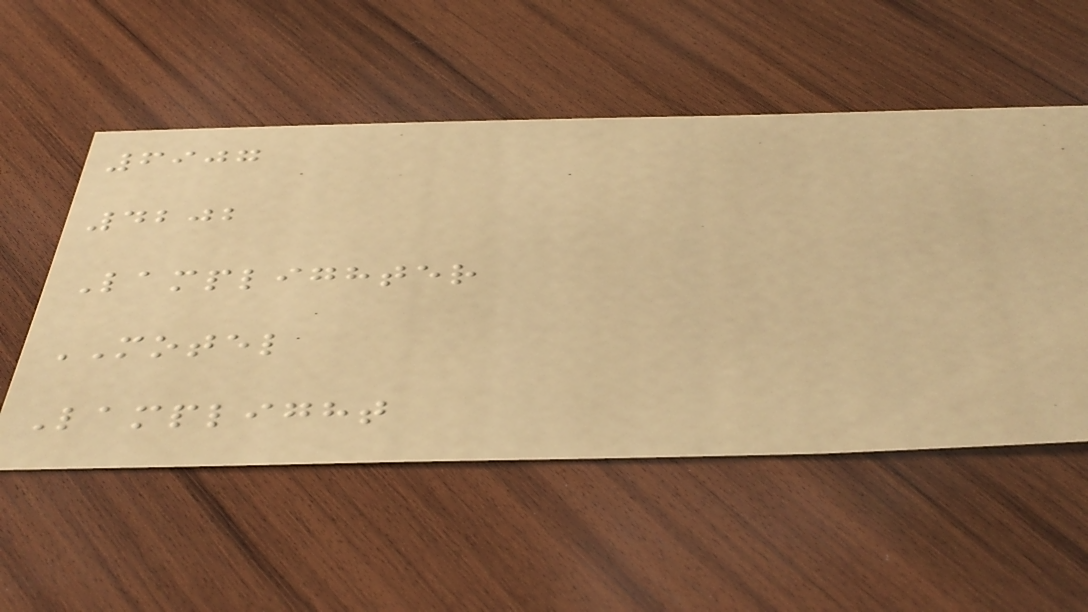6907
4202
Lamplighter
MOTEL
Lamplight
